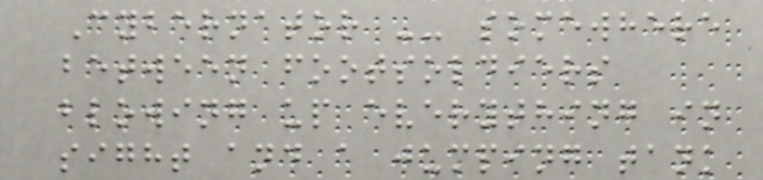Cybernator -- somewhere
between footsoldiers
blowing up everything in
sight and a jumping tank
